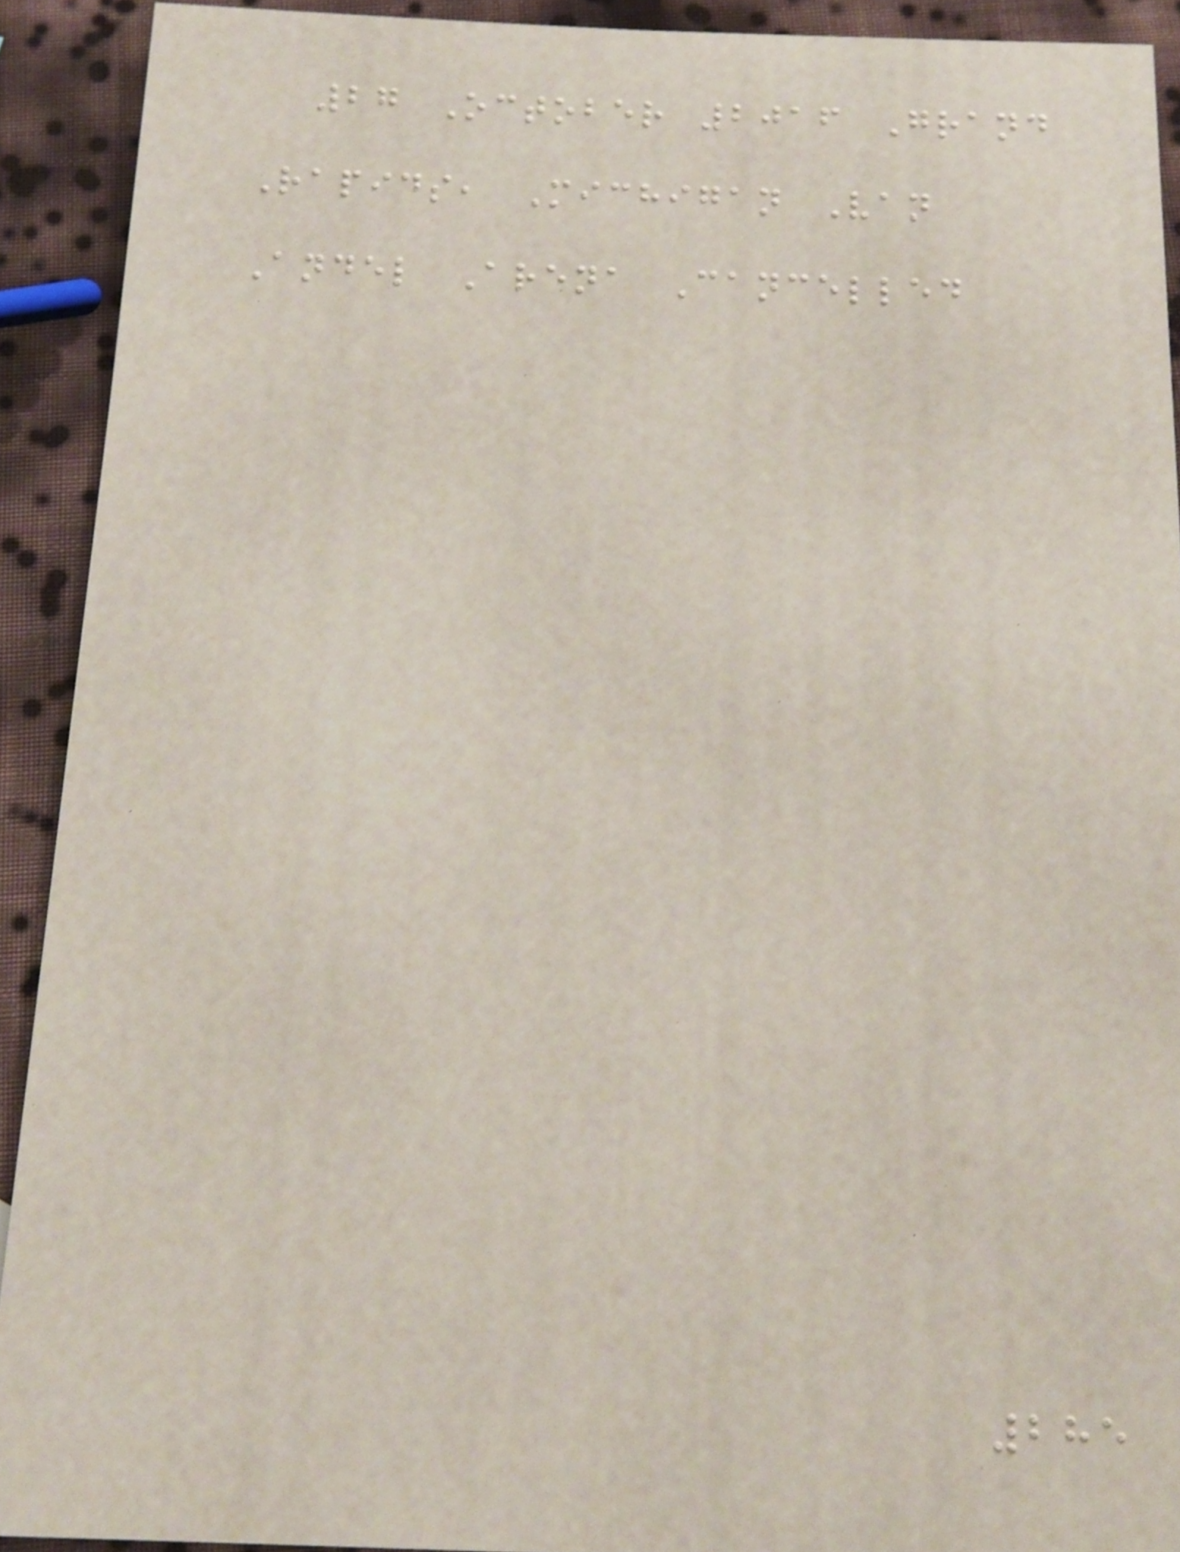27 October 2016 Grand
Rapids, Michigan Van
Andel Arena Cancelled
285
